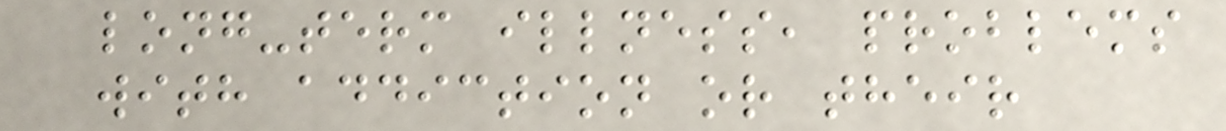long-term illness, problems
with addiction or their
